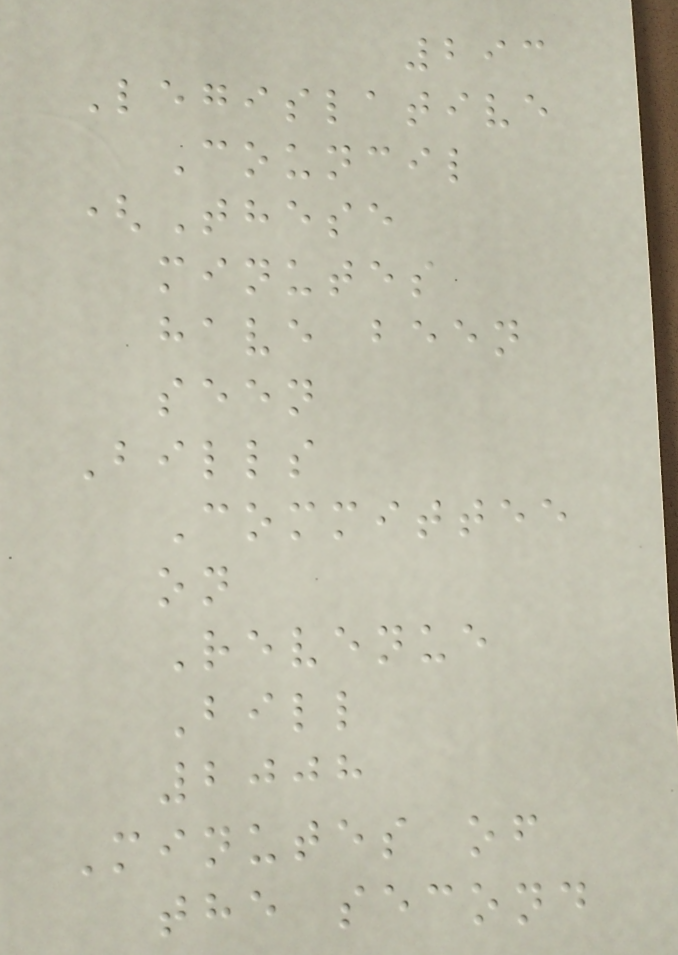293
Legislative
Council
(These
minutes
have been
seen
Bills
Committee
on
Revenue
Bill
2008
Minutes of
the second
